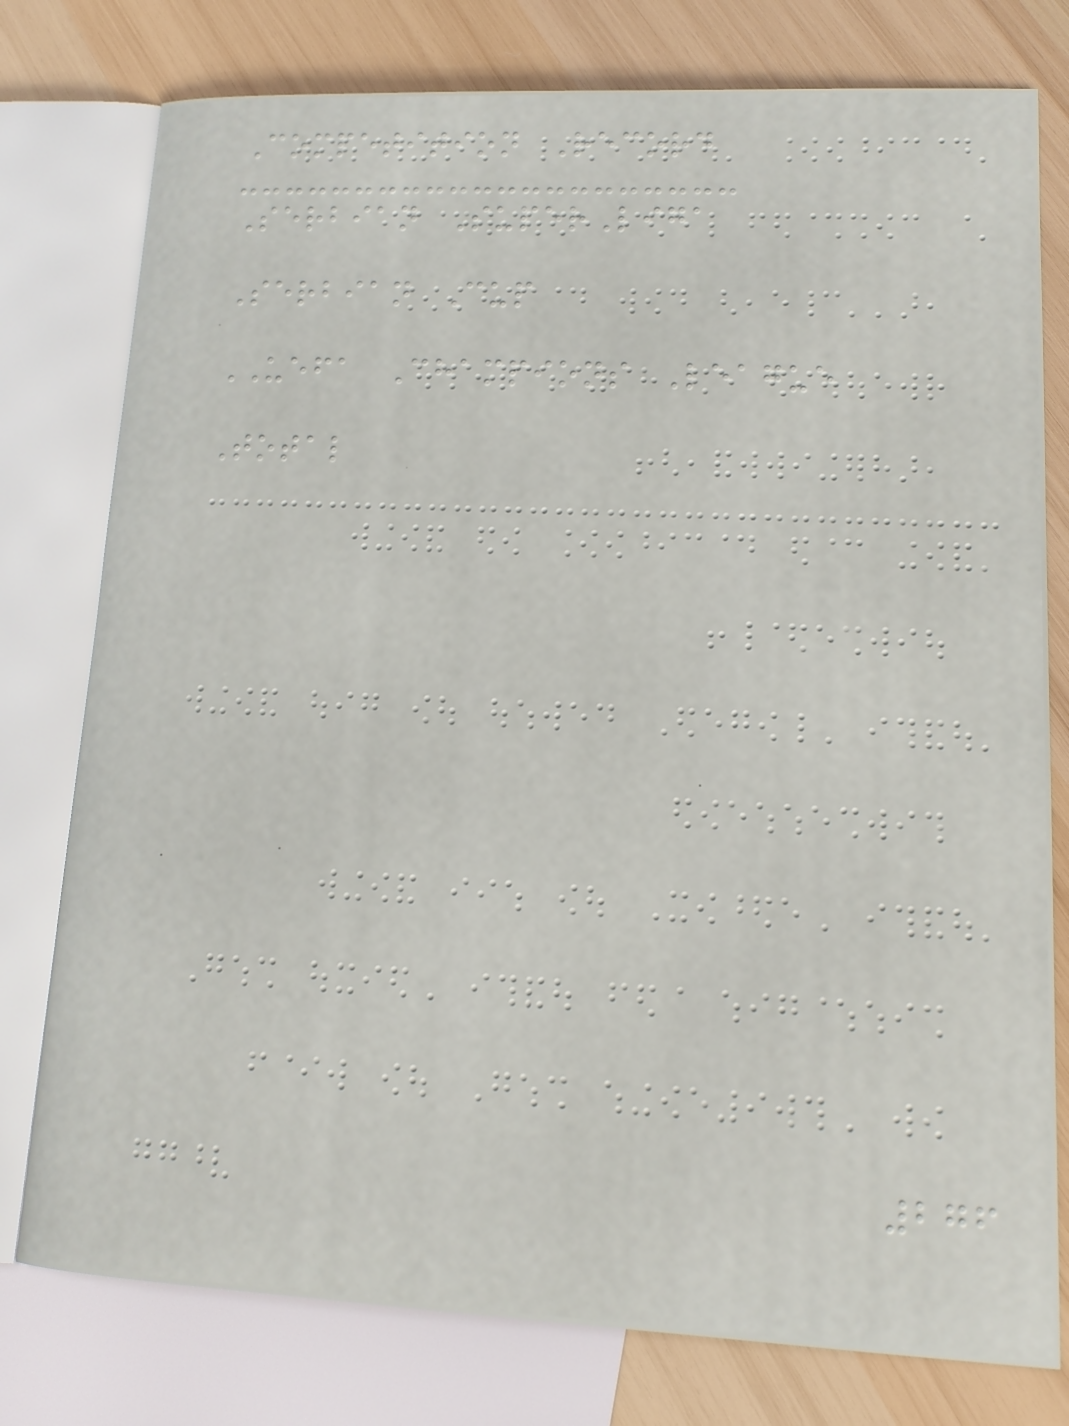Competition Record
Serbian SuperLiga
Serbian Cup
UEFA Champions League
Total
276
